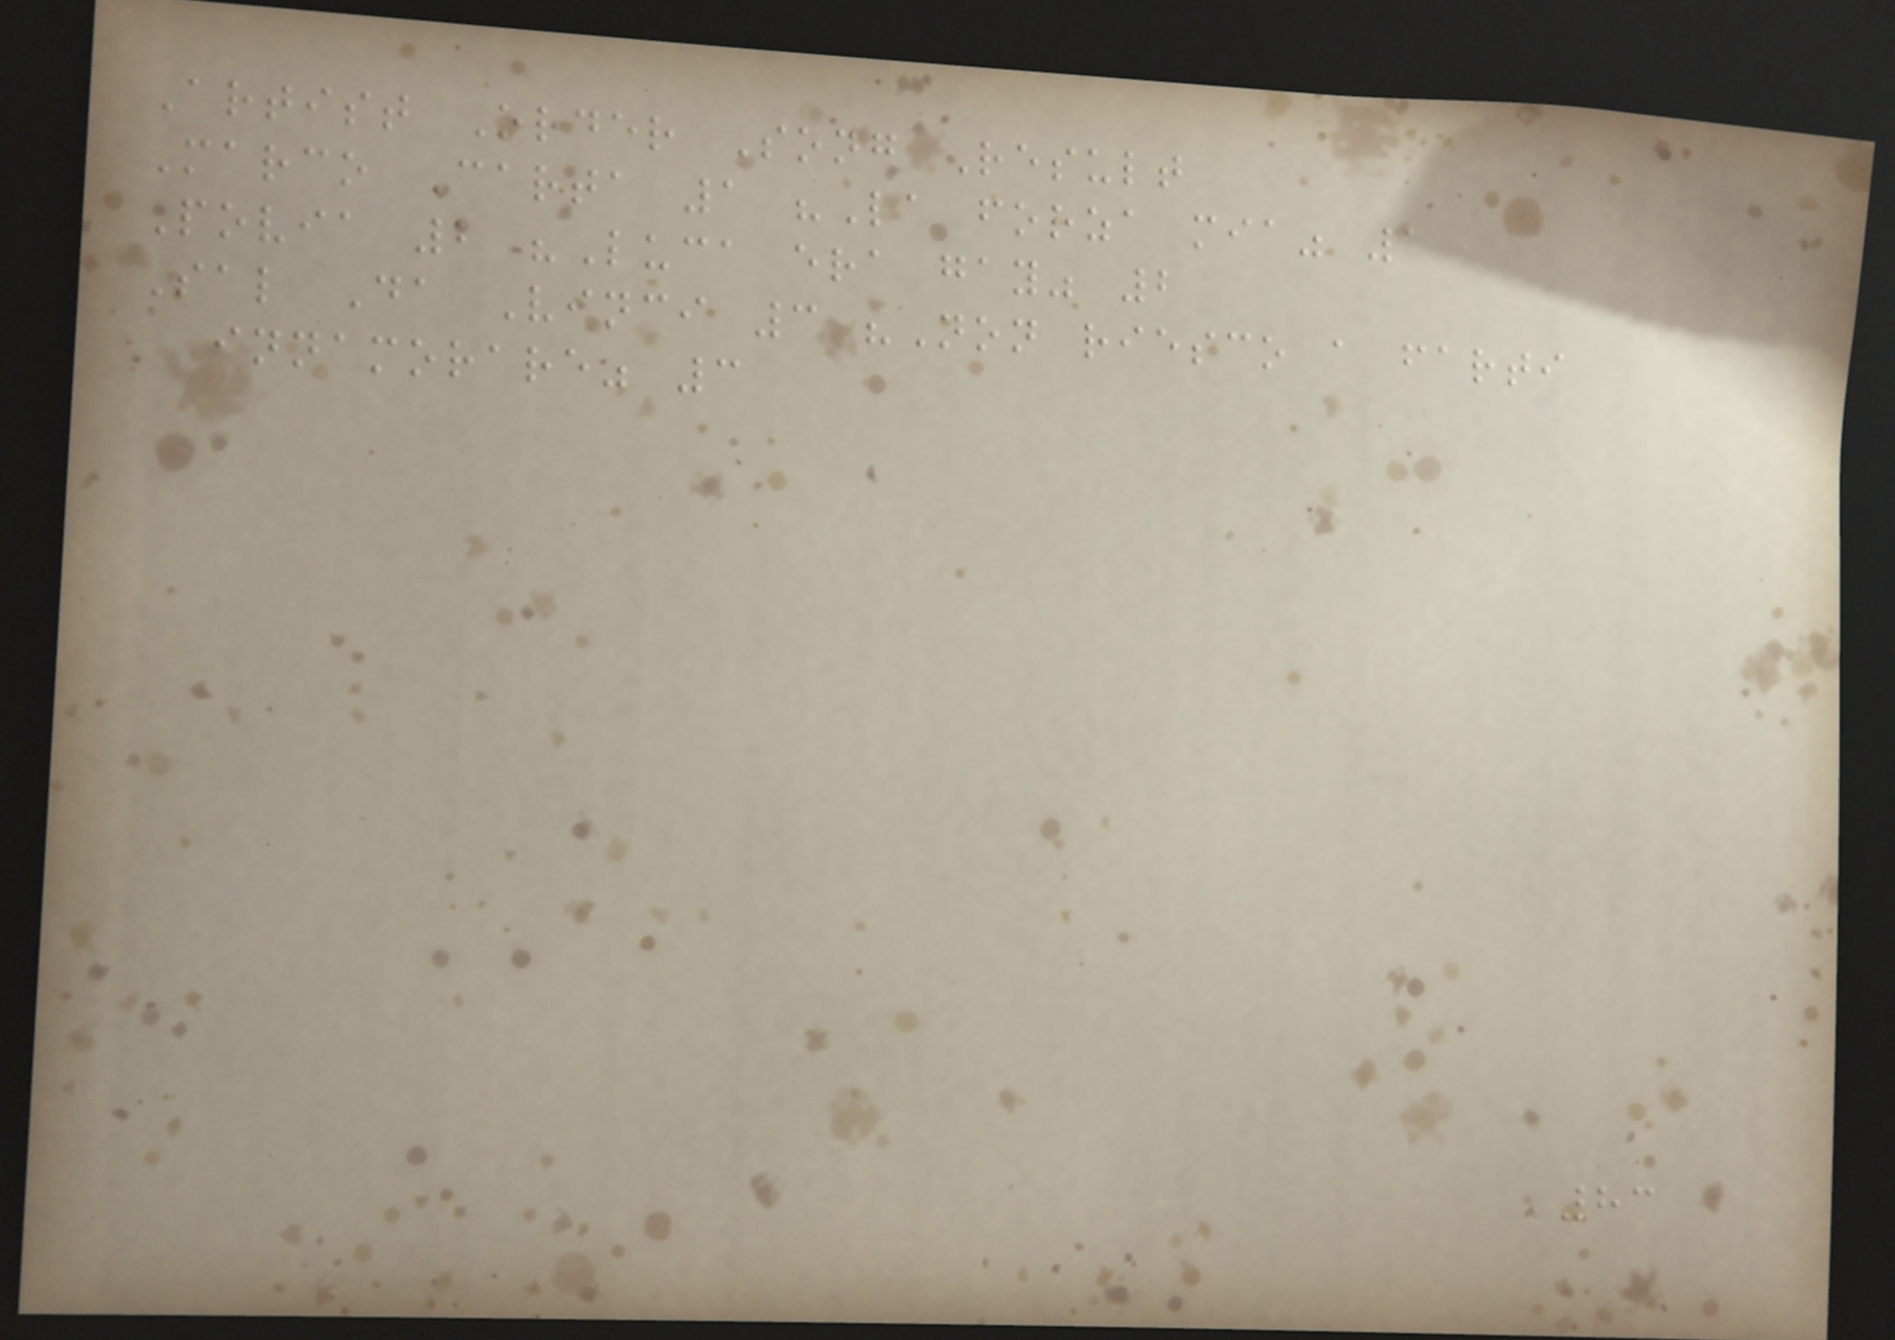Artist Order Song Result
Marco Carta 1 "La forza mia" 1
Povia 2 "Luca era gay" 2
Sal Da Vinci 3 "Non riesco a farti
innamorare" 3
83
